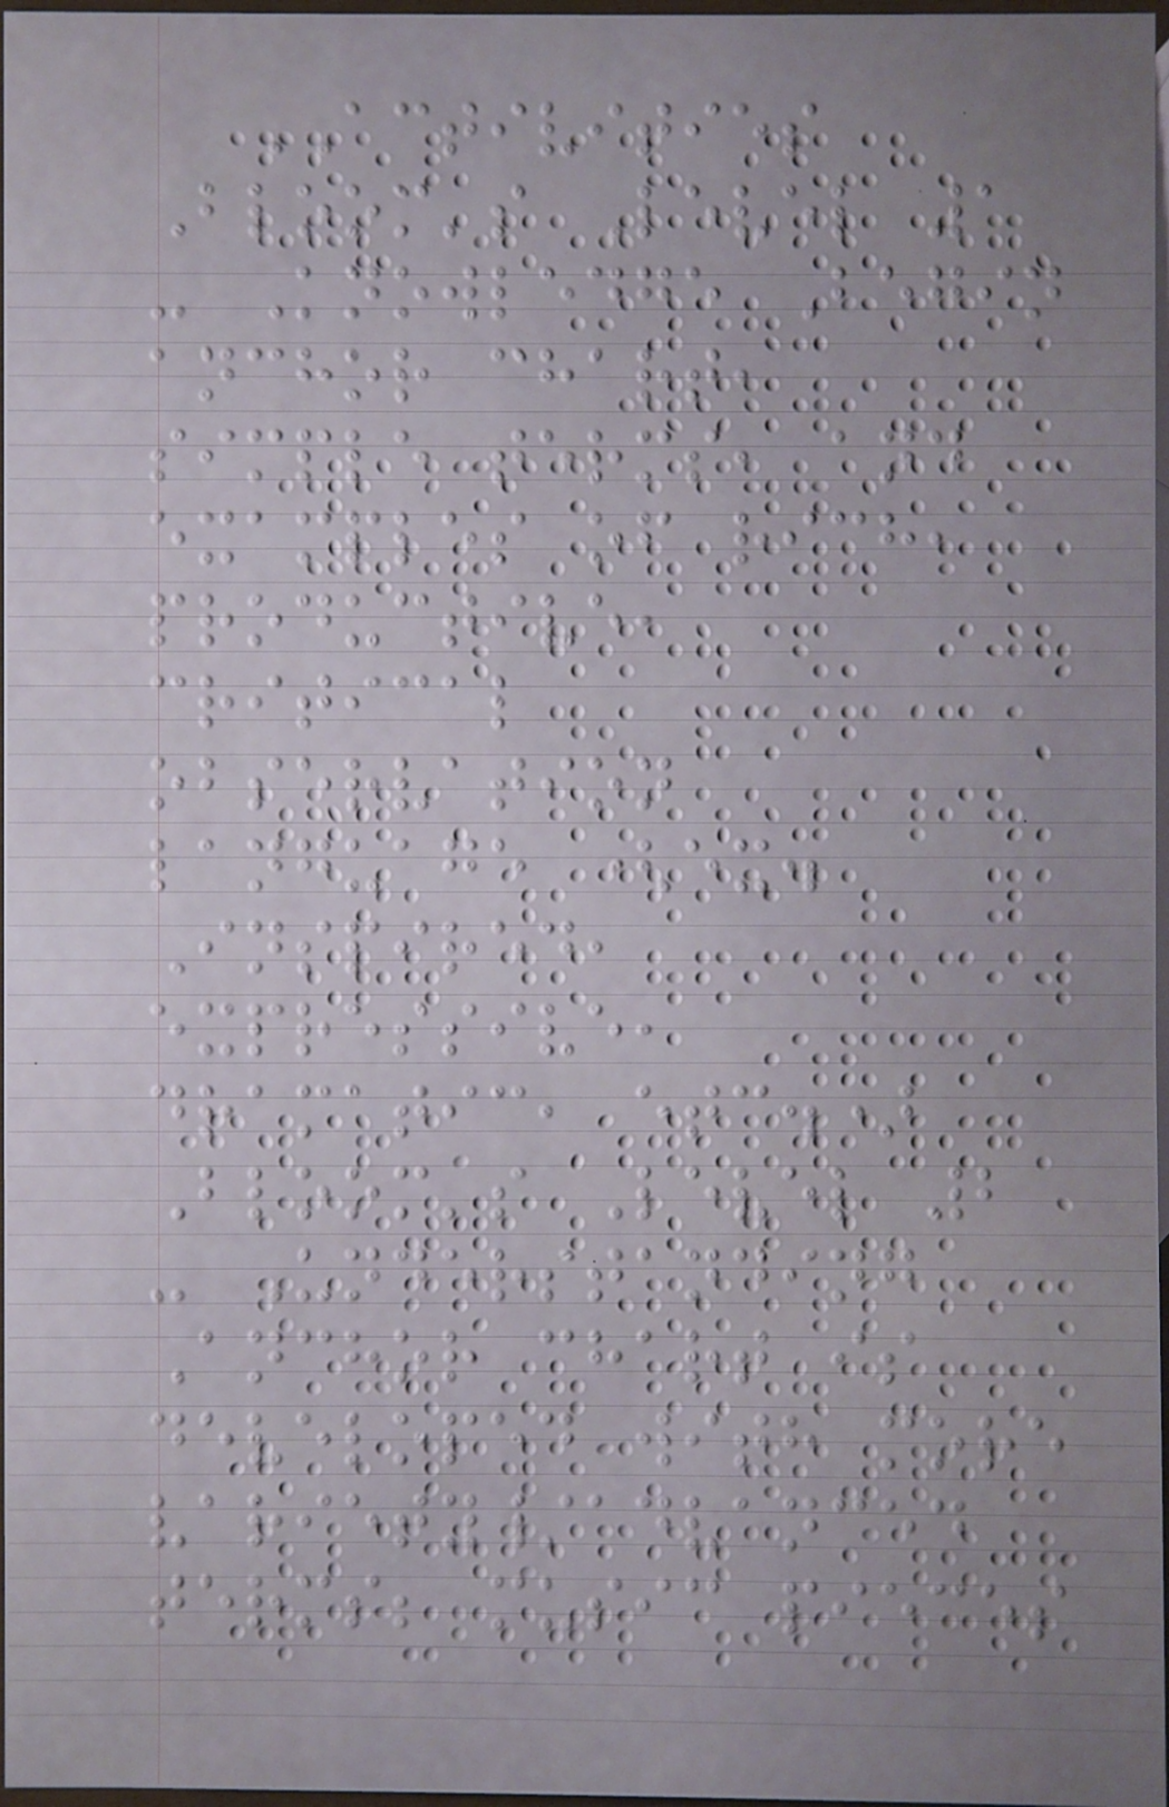ACTIVITIES
Bloom's Level 1
- Knowledge Begin
anchor chart,
simple terms, and
examples of rich,
productive,
critical
observation
language (ex.
Inspired,
expressive,
dramatic, etc.)
Bloom's Level 2
- Understanding
Anchor chart is
developed with more
variety/advanced
terms; music pieces
